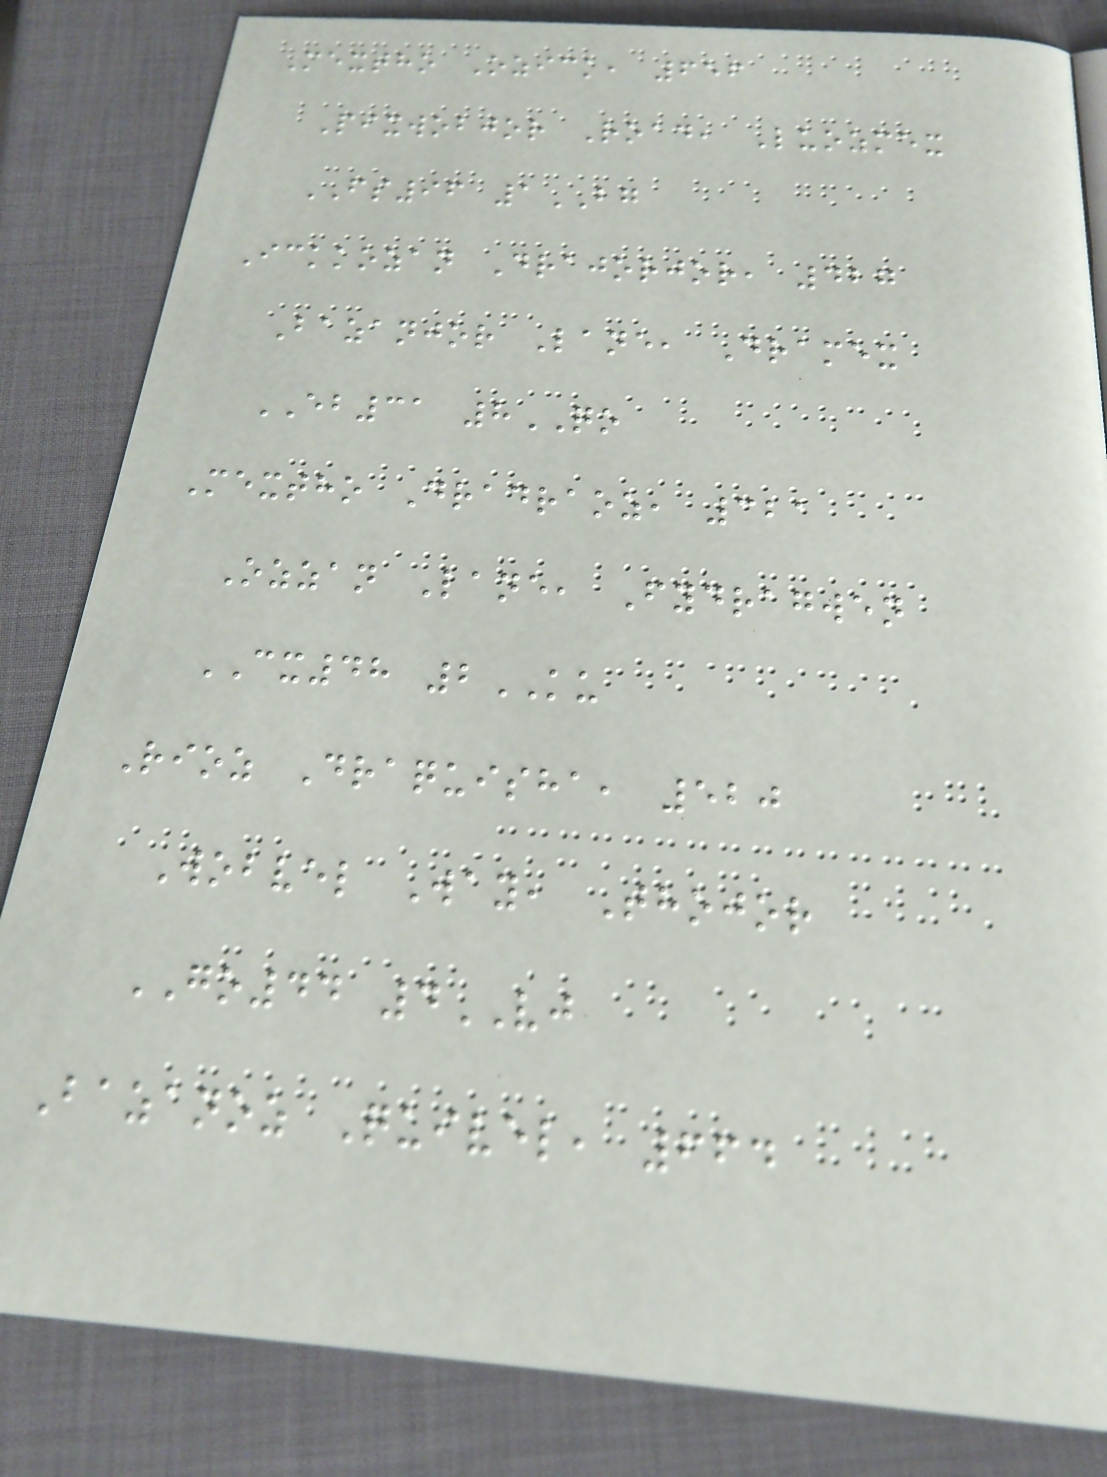Mextho Ozick, 656
Pixwobjor Road, Luozmex
FS96 1BG
Ickkozan Drajorjor, 427
Bazanjor Lane, Dramex
EB31 8QO
Mextho Dradraoz, 321
Ozzan Lane, Fydragwen
CX48 2KU
Rioz Draquisha, 520
Wobvel Way, Thojor
GO44 4VJ
Bazanoz Quivel, 664
